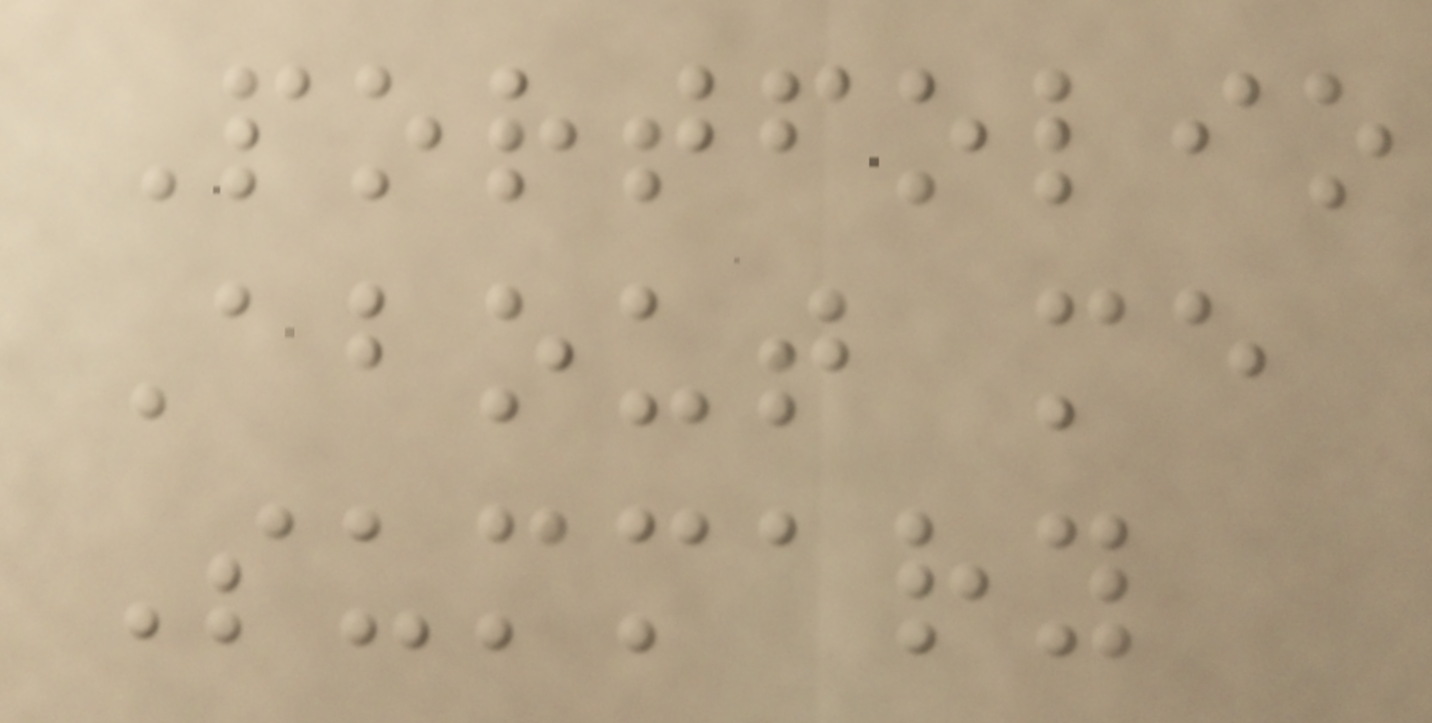Portfolio
About me
Summary
